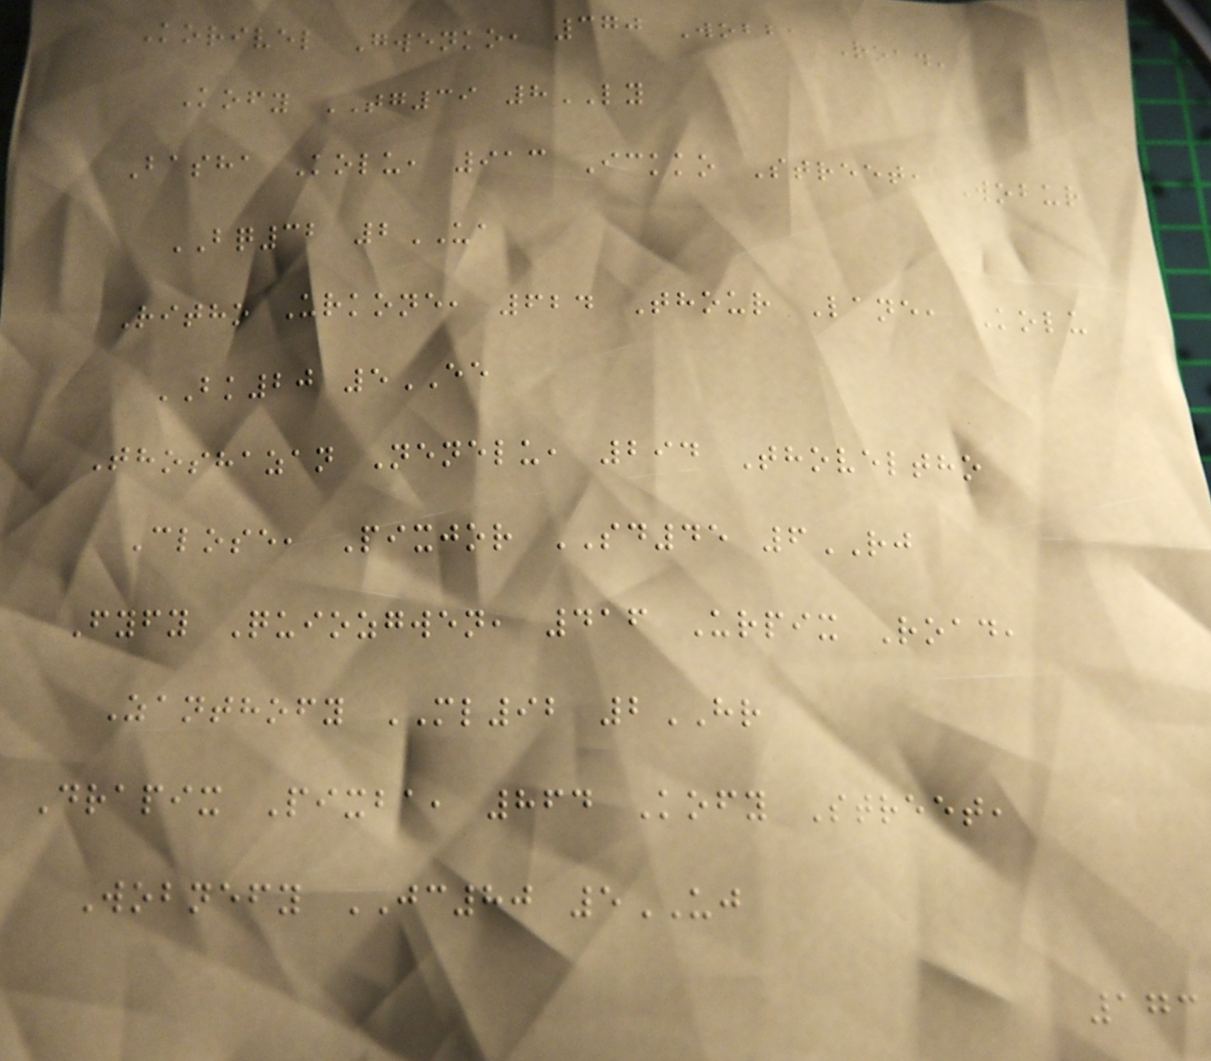Korivel Gwenko, 370 Wobba Road,
Kofy TG39 8LY
Basha Kolu, 913 Ickko Street, Wobur
BQ32 2UA
Ritho Urkone, 624 Thour Lane, Kolu
BK20 5EE
Thoshazan Nenelu, 294 Thoveltho
Close, Pixjor SD45 6RJ
Fyfy Quiozgwen, 416 Urpix Road,
Zanthofy ML92 2HR
Drapix Pixba, 864 Kofy Street,
Wobnefy JC80 5UJ
173
